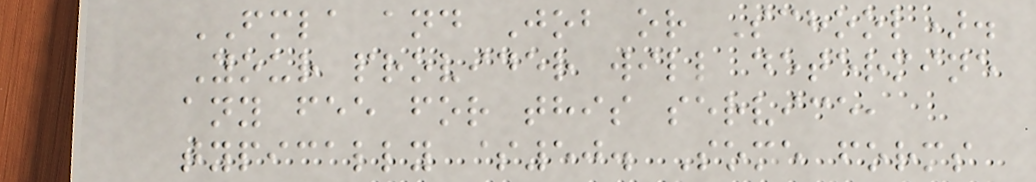FMLA and Job or School).
Your provider will determine
any fee for this service,
typically $50. Some forms
